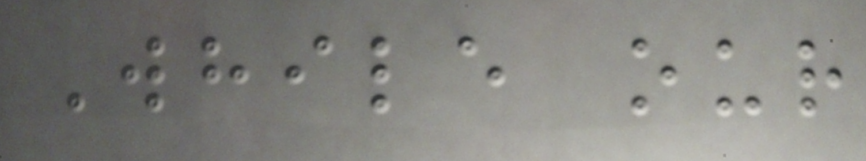While our
